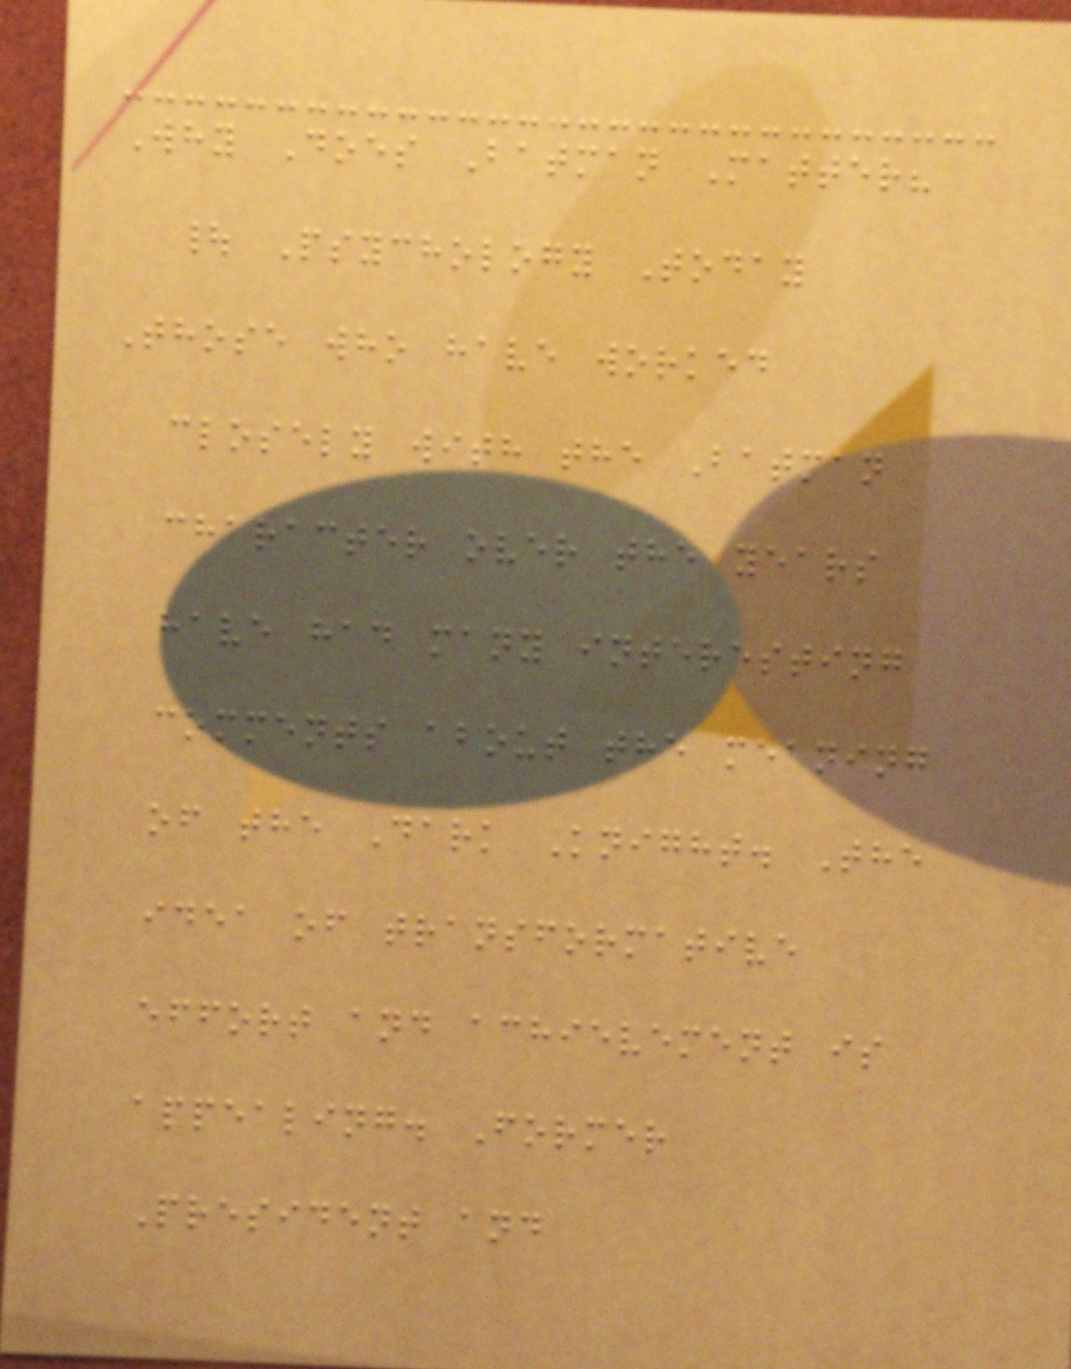Why Does Batman Matter?
| Psychology Today
Those who have worked
closely with the Batman
character over the years
have had many interesting
comments about the meaning
of the Dark Knight. The
idea of transformative
effort and achievement is
appealing. Former
President and
